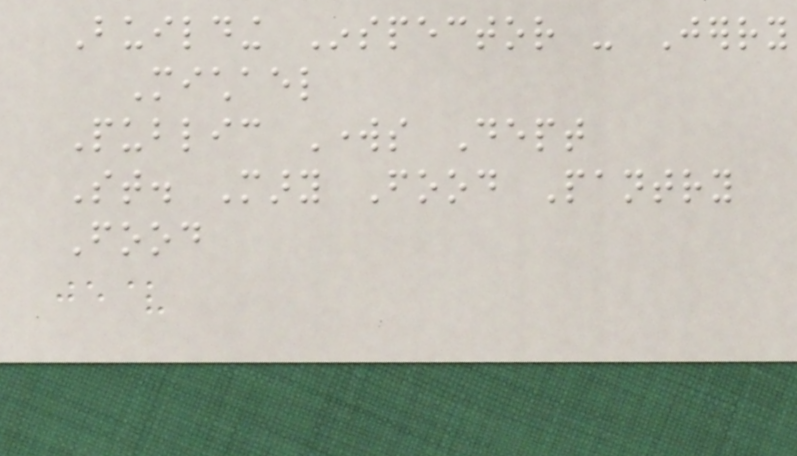Building Inspector - Jerry
Michael
Public Works Dept
St. Mary Food Pantry
Food
